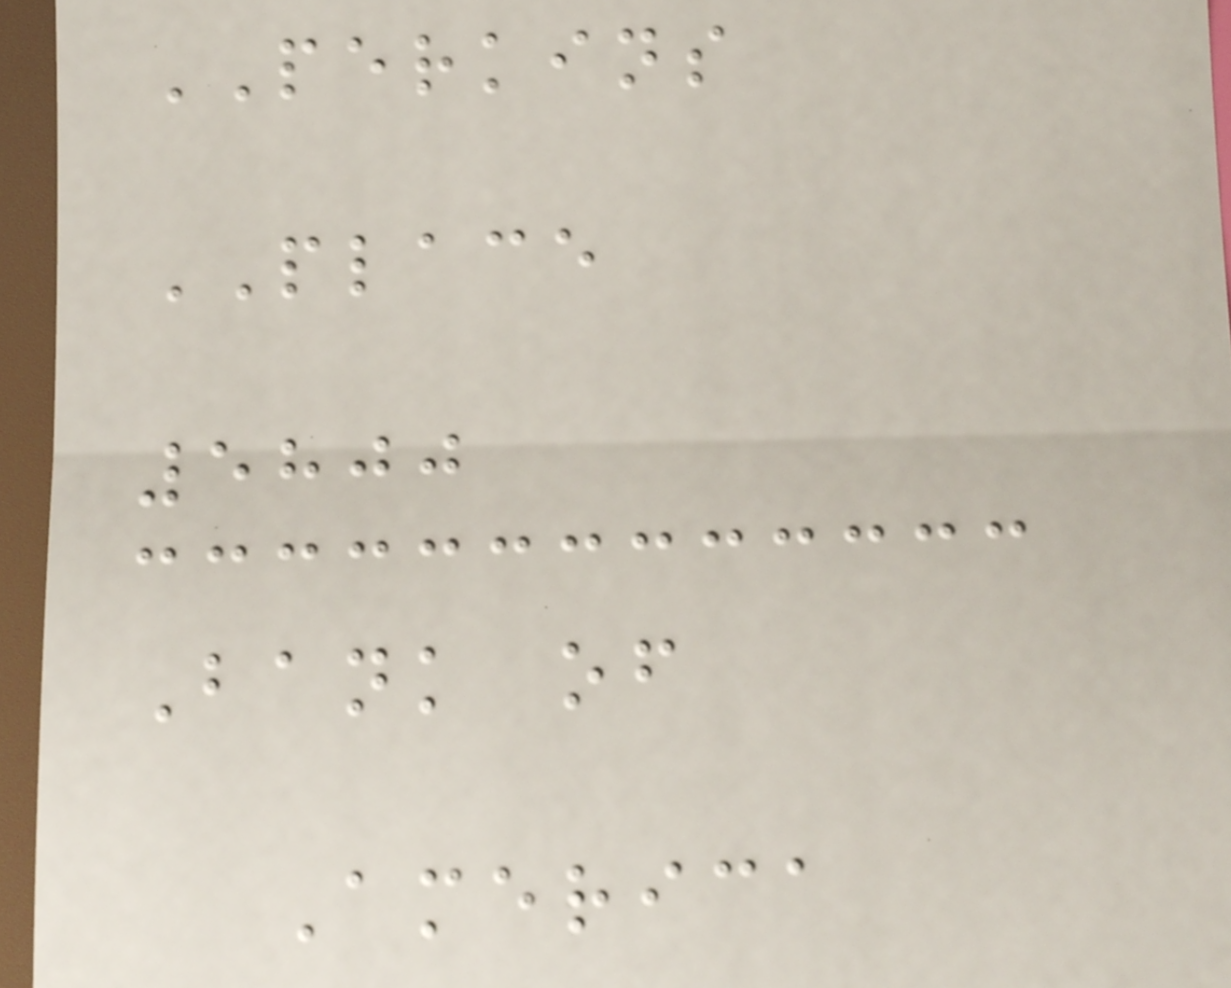PERKINS
PLACE
5800
Bank of
America
